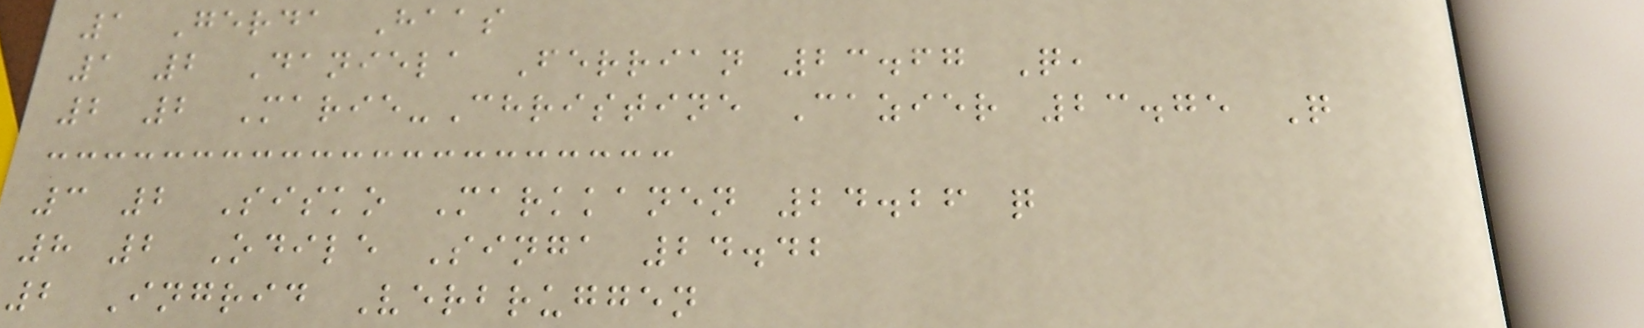1 Gerda Haas
1 2 Daniela Ferrian 23.67 Q,
2 2 Marie-Christine Cazier 23.75 Q
3 2 Sisko Markkanen 24.26 q
8 2 Odile Singa 24.42
2 Ingrid Verbruggen
